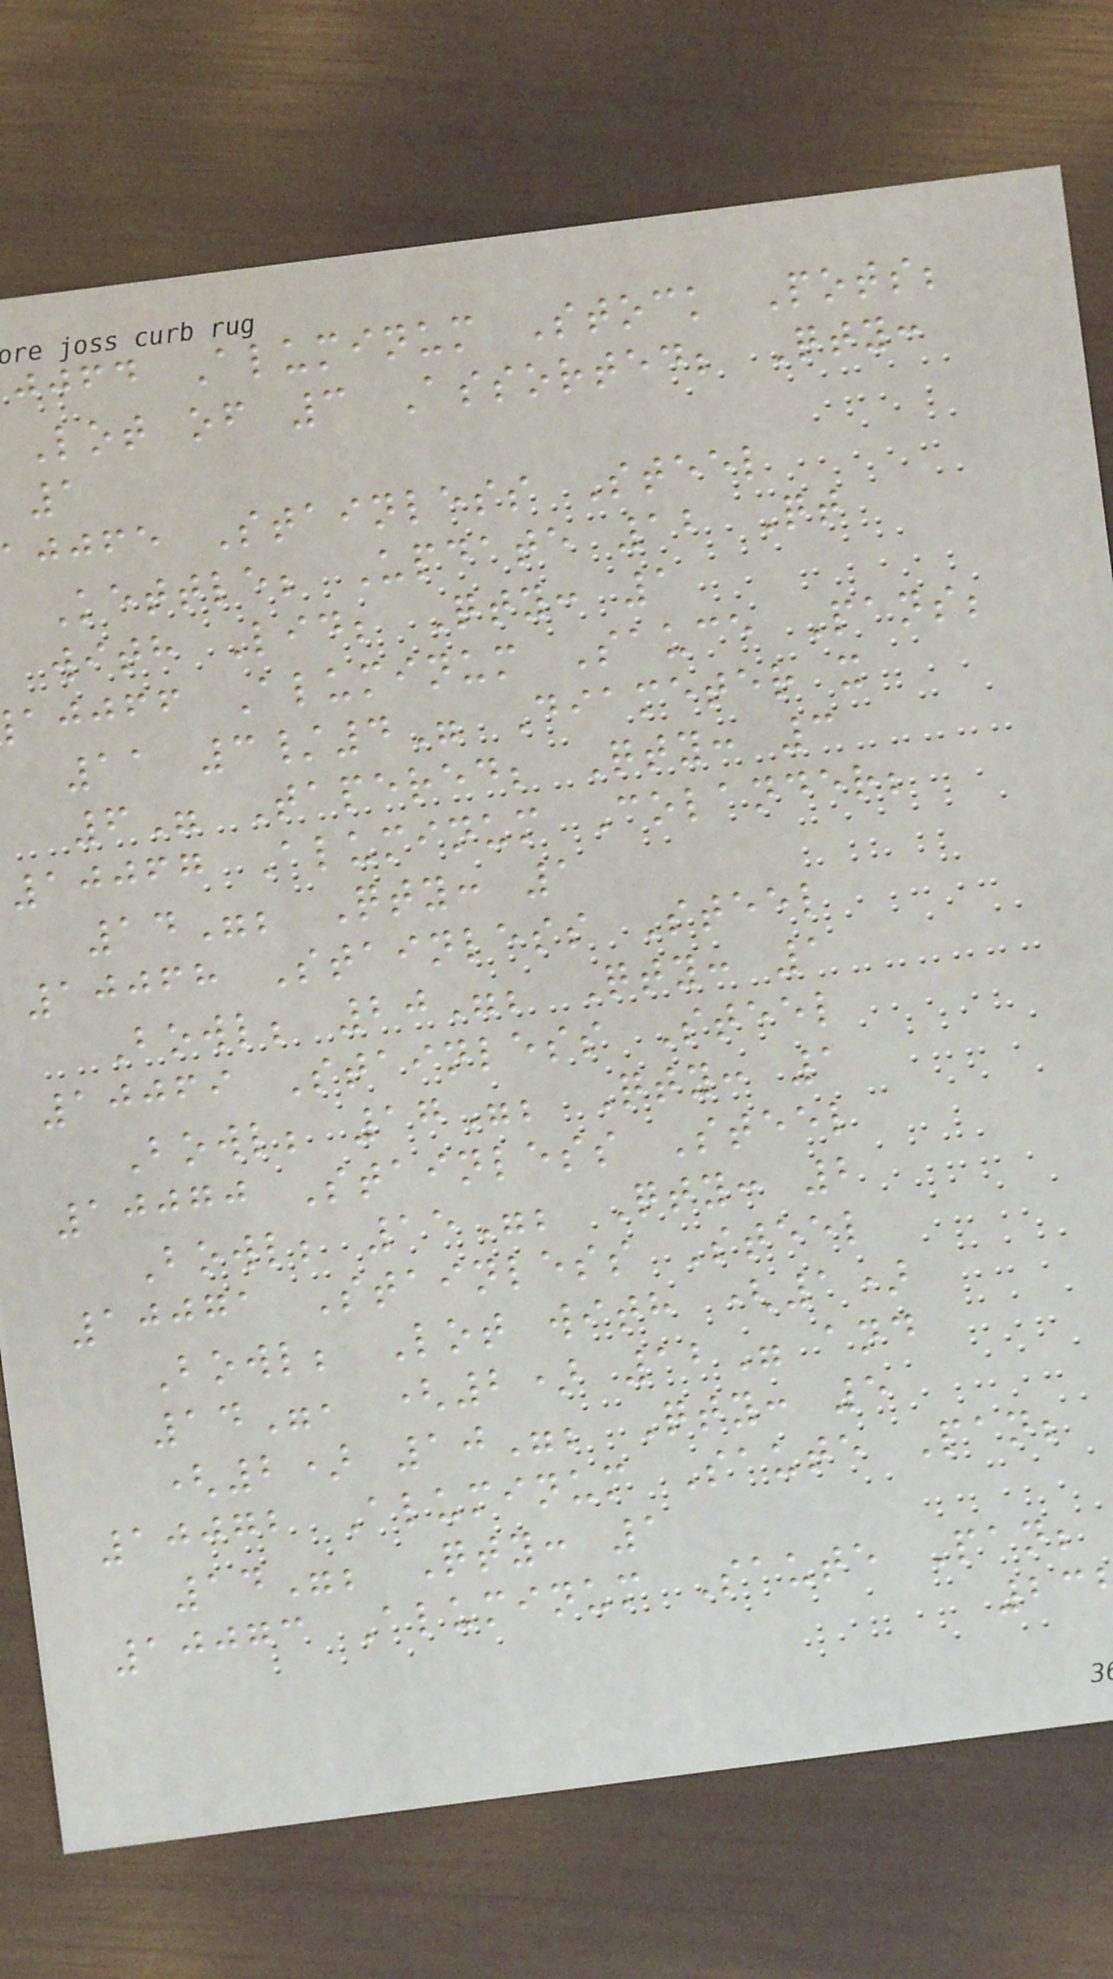jjfd Aluminum Stock Pots;
Lot of 3 Assorted; Qty:
1
ajjfe Stainless Steel
Kettle; Update 12 Qt
with Lid; Qty: 1
ajjff Aluminum Sauce Pans;
11 3/4" Diameter x
6" Tapered; Qty: 3
10067 Aluminum Colander;
14"; Qty: 1
10068 Stainless Steel
Bowl; 20"; Qty: 1
10069 Stainless Steel
Bowl; 17"; Qty: 1
10070 Stainless Steel
Bowl; 15"; Qty: 2
10071 Stainless Steel
Bowl; Lot with (1)
14", (2) 12" and
(2) 10"; Qty: 5
10072 Aluminum Saute Pan;
14"; Qty: 1
10073 Aluminum Saute Pan;
